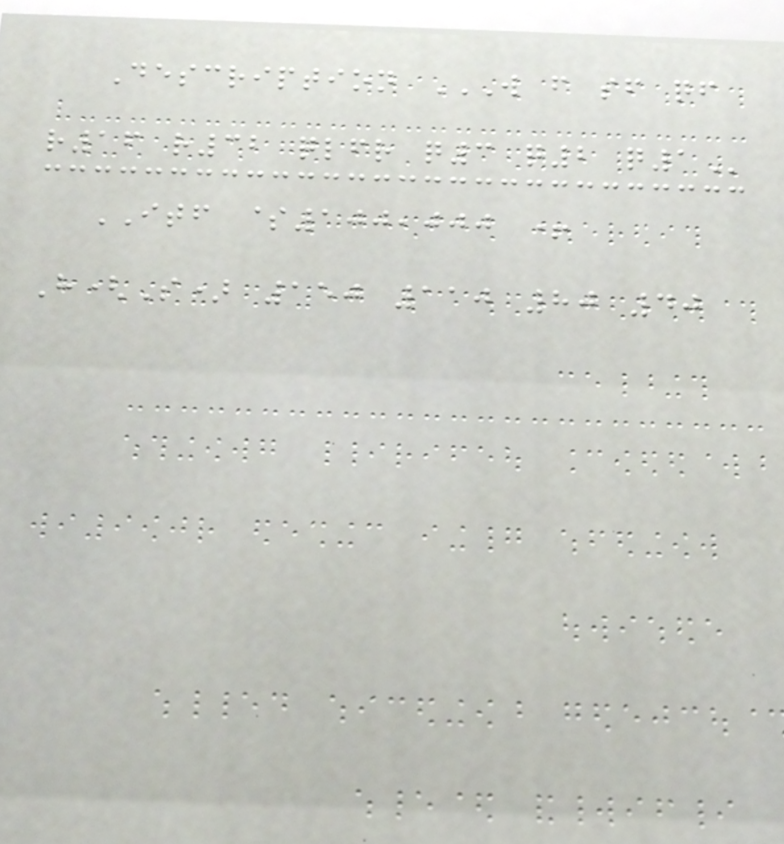Description W F SF QF
R16 R32 QLFR Q3 Q2 Q1
ITF $100,000 +
H(S) 150 110 80 40
